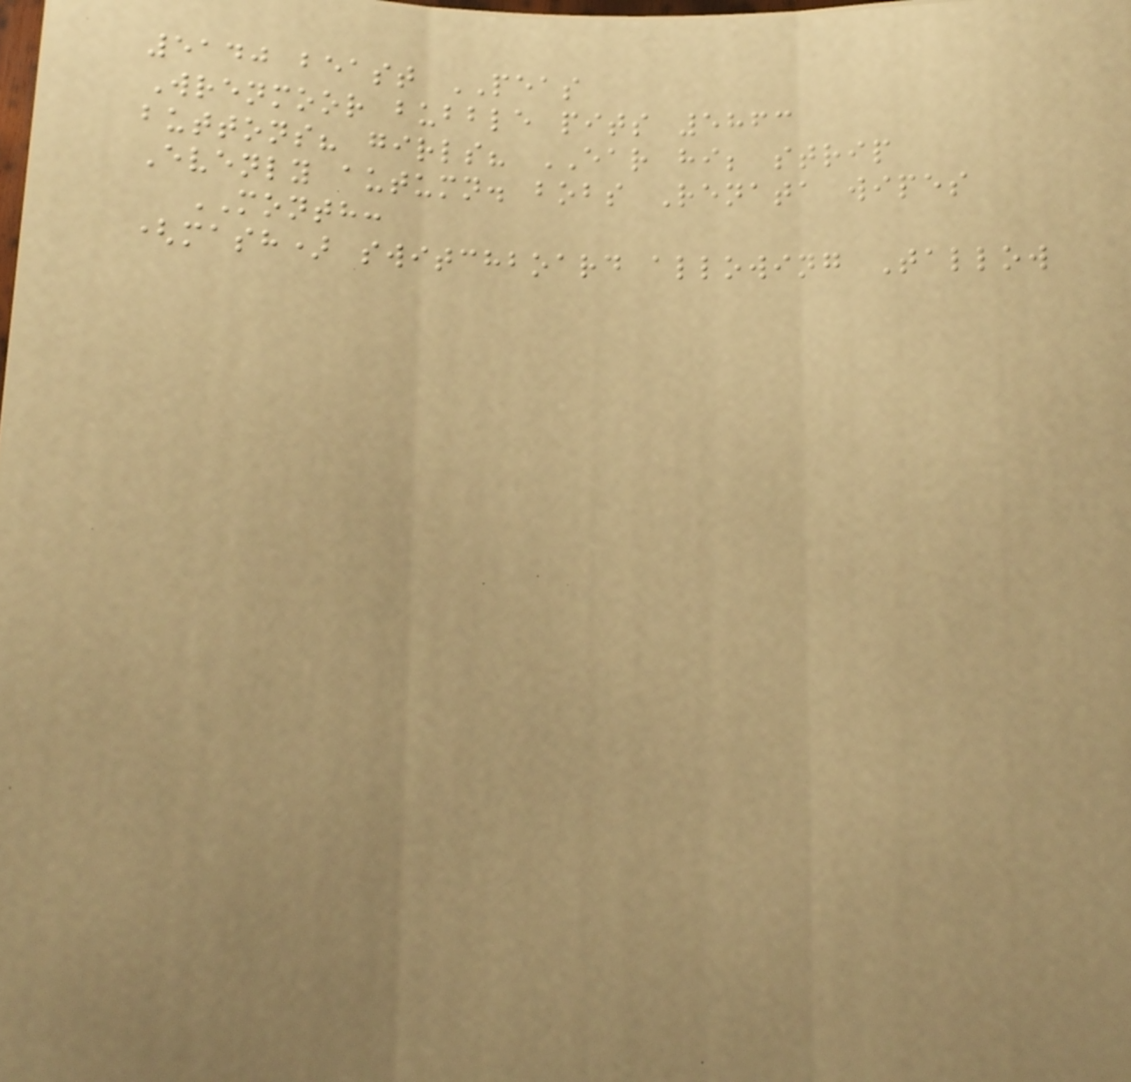5140 beast PEAS
Wrenmoor bubble pits 5863
buttons? girls? EAR hi; strip
Evenly autumn. bobs Renata wipes
MONTH:
(mash) switchboard allowing Tallow
